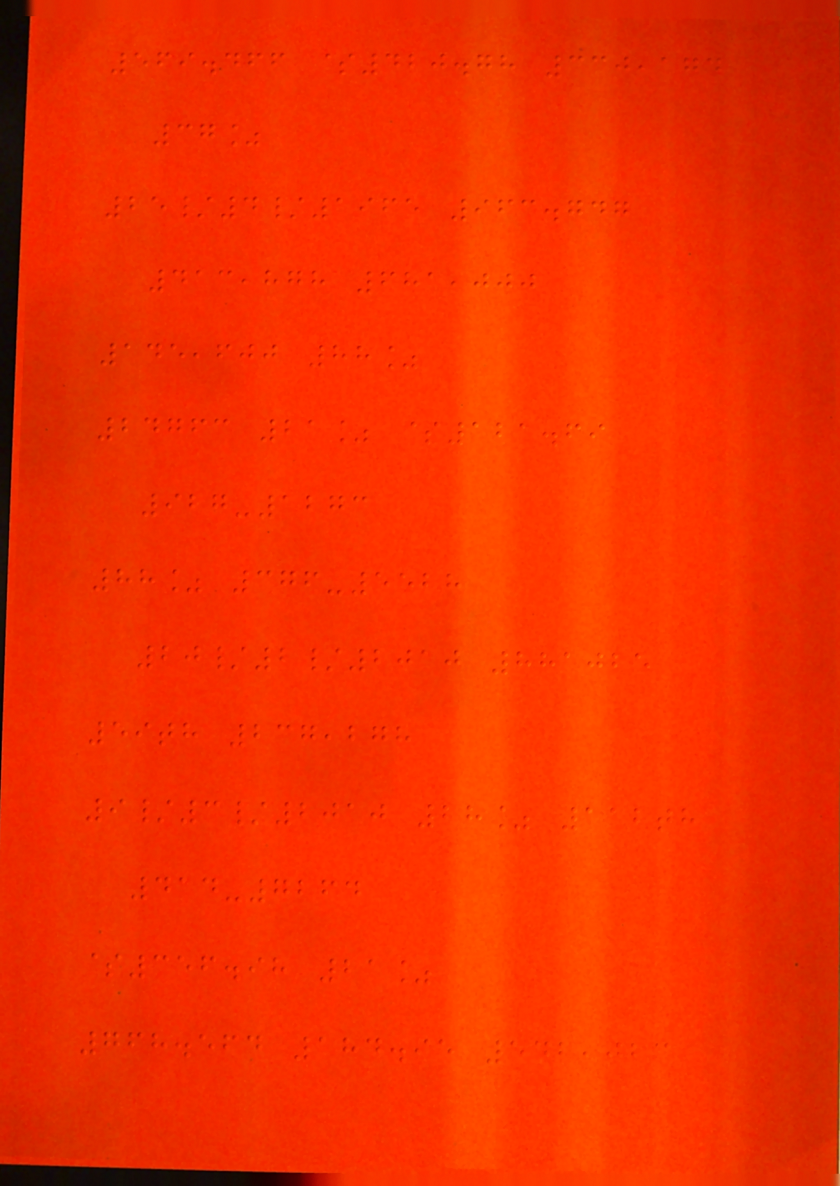569.466 $420.78 330,174
37%
25/4/1965 963.747
413,878 681,000
145,600 88%
24763 21% $121.69
927-1273
88% 376-5528
20/2/2010 881025
59th 237,278
9/3/2010 28% 112th
414-7264
$356.98 21%
768.564 184.95 542,023
